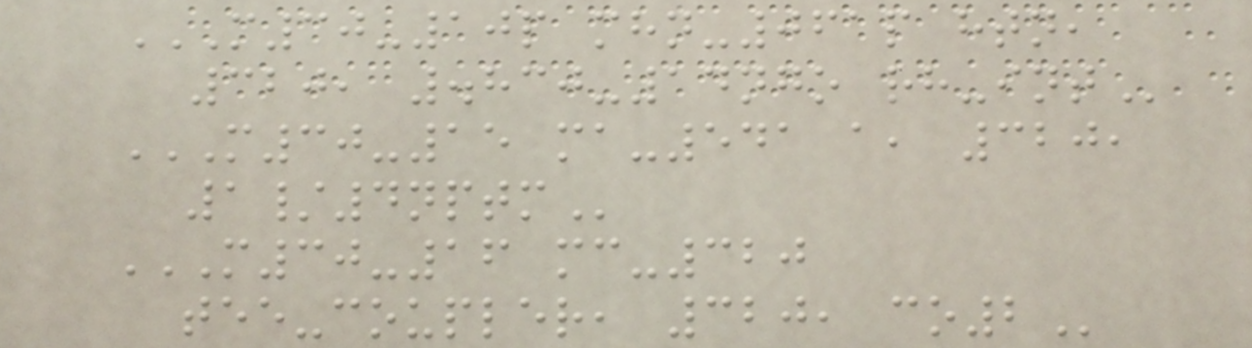M30-10P MHN-061P HTN,
320, .830-14NGO RH-INT
M30-15 MA-541 A, 320,
1/4NPTM
M30-16 MC-320
TEE-COUPLER, 320, CO2
